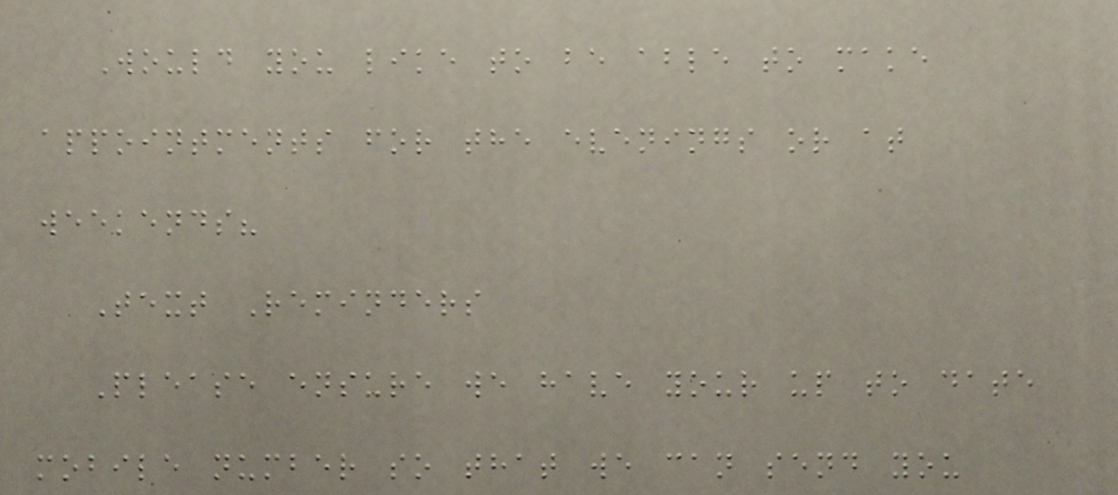Would you like to be able to make
appointments for the evenings or at
weekends?
Text Reminders
Please ensure we have your up to date
mobile number so that we can send you
